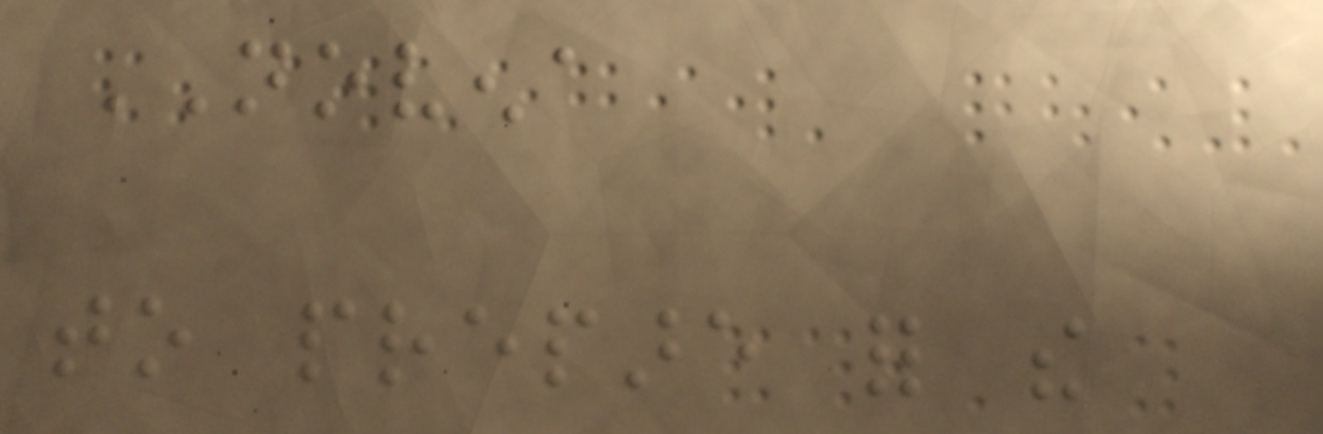NOVENA
to prepare for the
